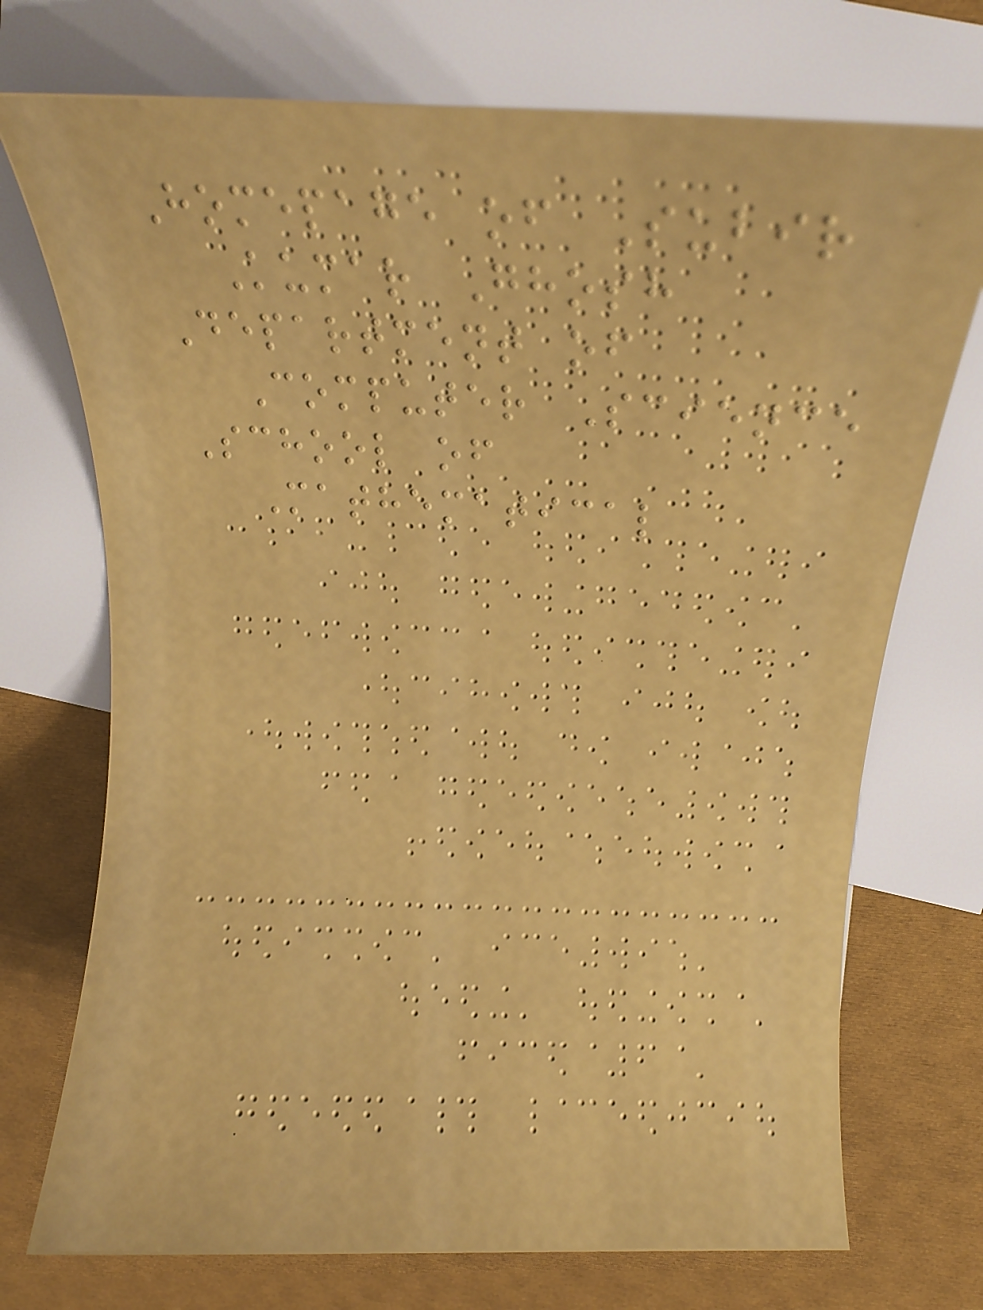Homepage of Subir
Kumar Ghosh
Department of
Computer Science
School of
Mathematical
